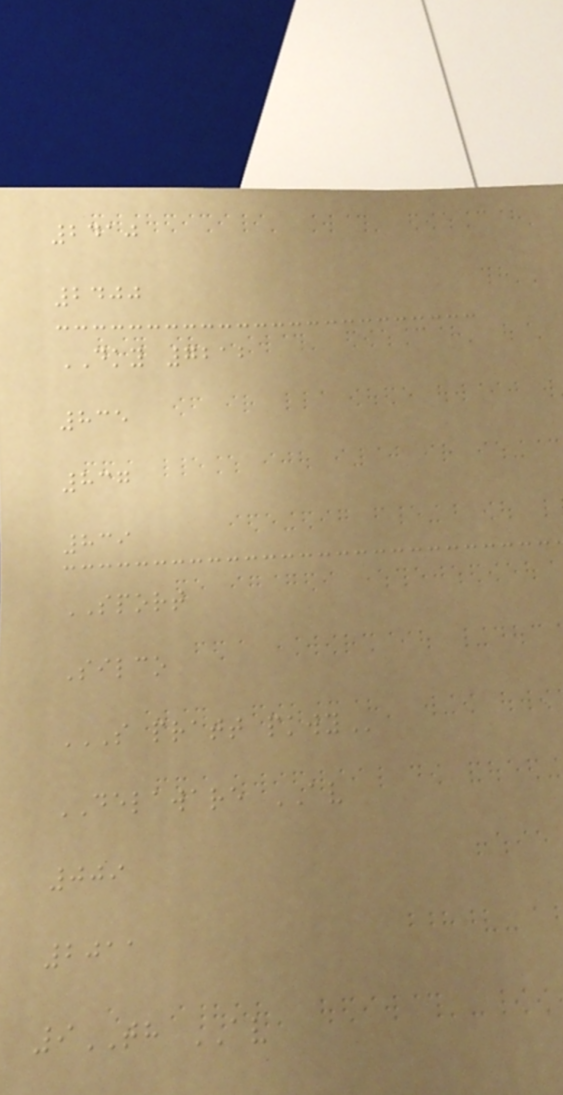2410
2400
DKY 7212
835
837
839
SPORT
Silco
S PRATT PKWY
DELAWARE AV
009
2011
9TH AV
